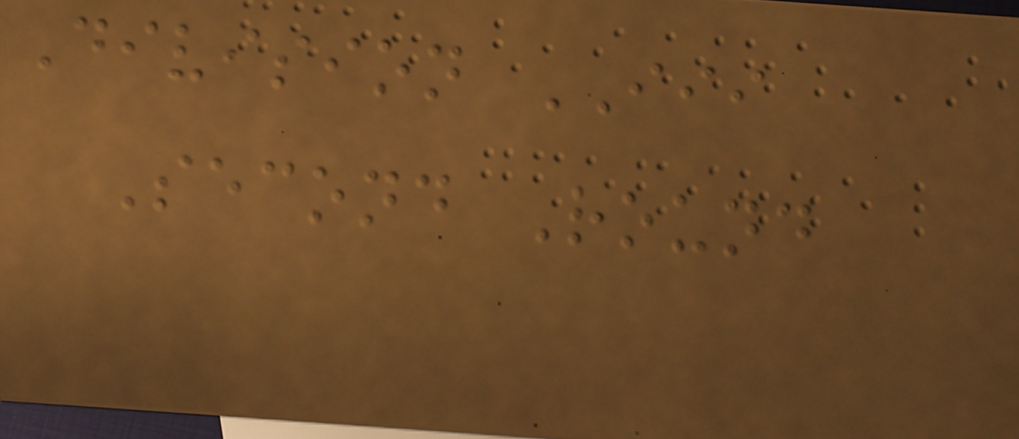Division III
Second Round
